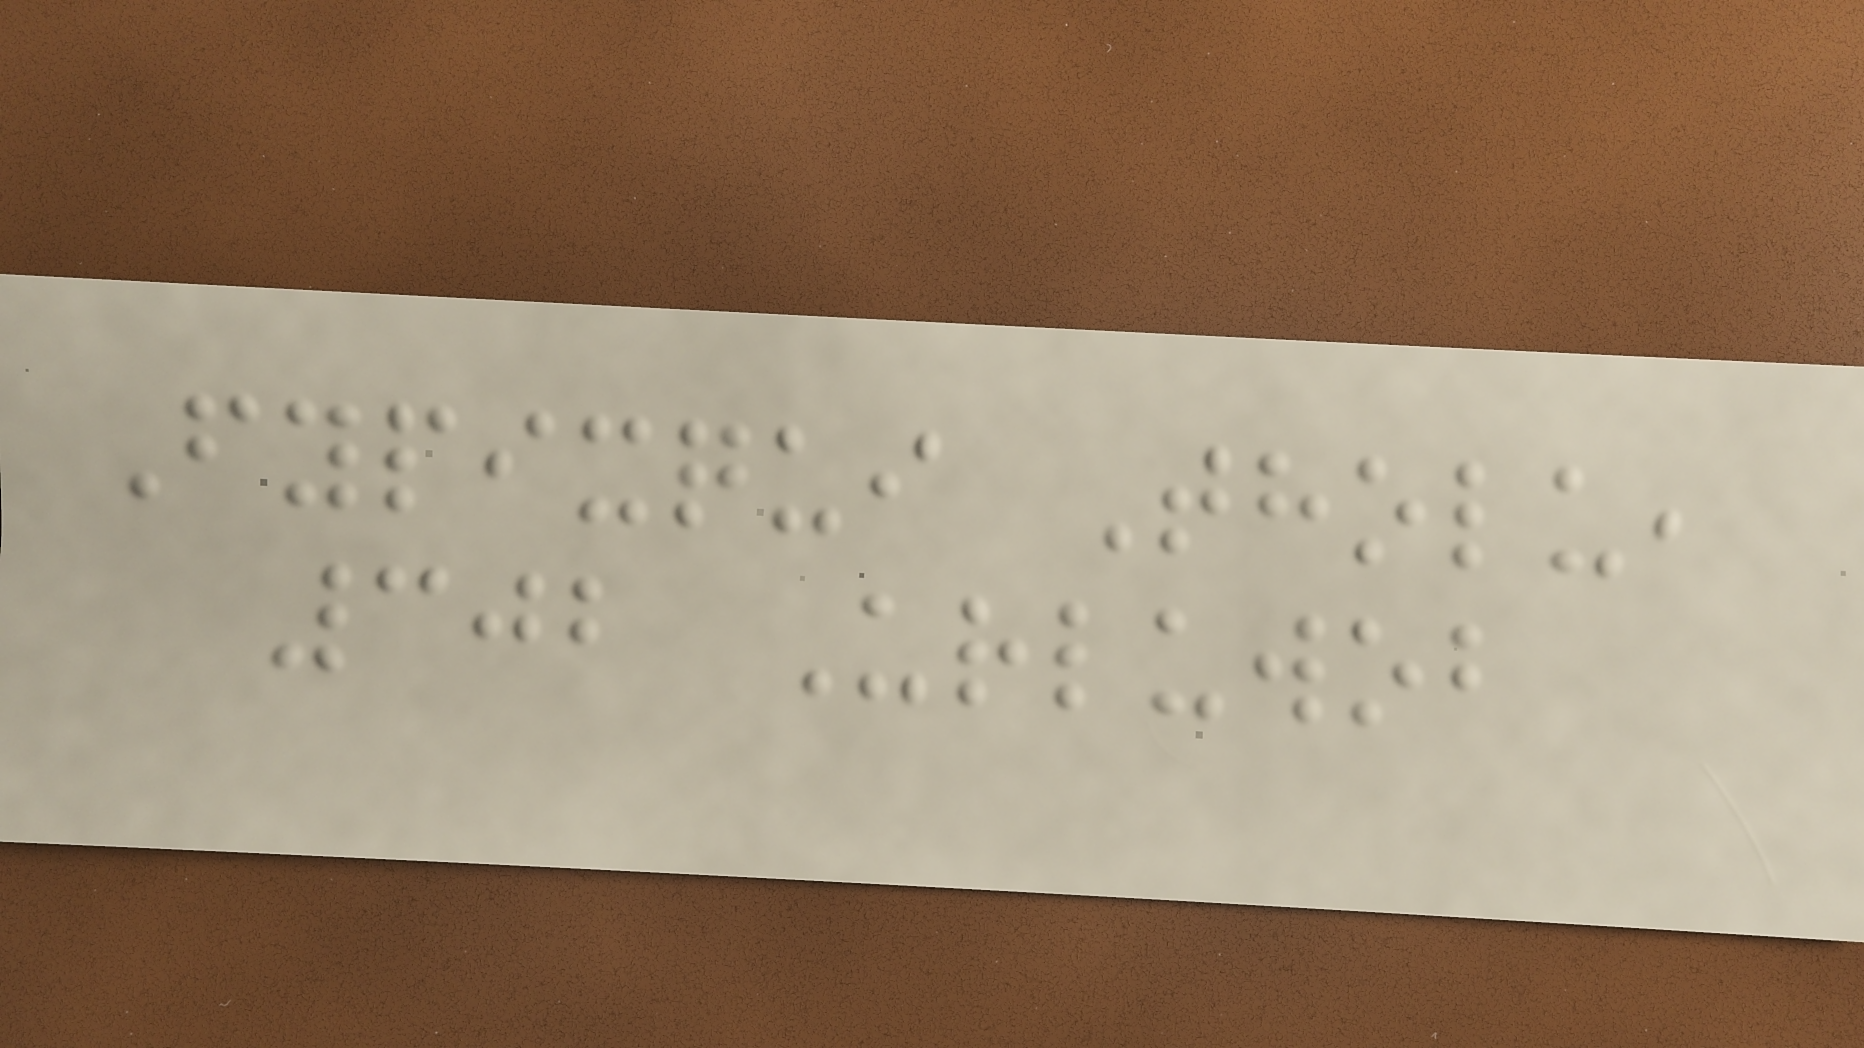Fypixqui Tholu,
302 Urluwob
